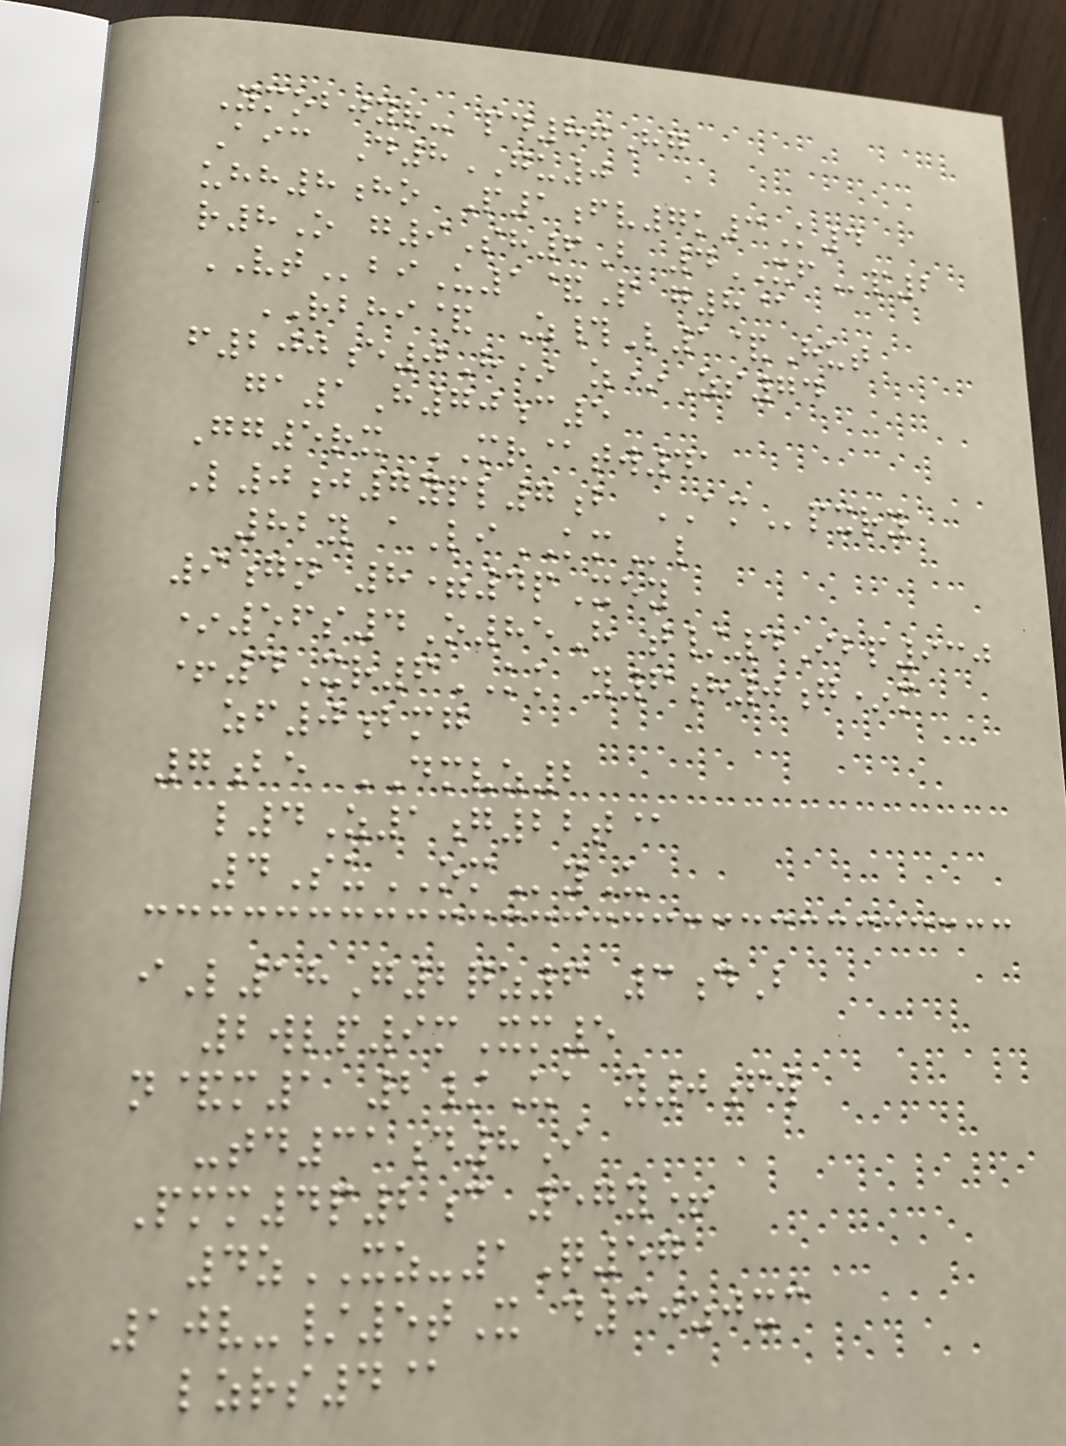Ymobjyr- pd87Hg
Aic D8GU0
uhh8ho P1fv7k3K4
r8O g9Sh6B 4XFp2
VTbiU1&P g8@
RBHI& Z#L1&Hut
f200e0H* z*Zs74
ga1H70c5
Gg5rx MR@tw41
L0j7ypl7b AMpxry
82y aLiKMl
9gn 8=4pXey
*56s4O85H t/4Ibp930
+4Xr6KK y6h0g*m
zf0bmg
7be DMVZ2
l4Z1g22t@
4SuOMyU
iL18G2qz6 3dB
2wlp9mXm5
n&m1 2/Ua y0fw
-td31d8I
Pmm4p2c 57y+
4zXZ-1Q57
10v-/5tX d30zjxc
lzrs4@
